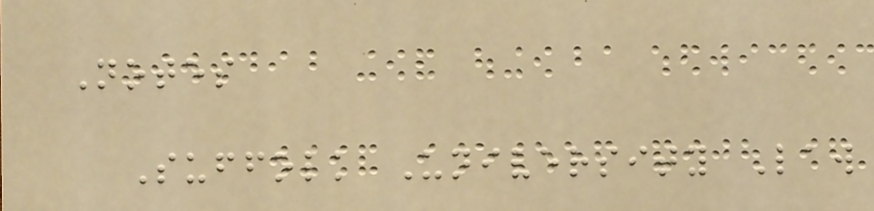Notes
Suffolk University Law
